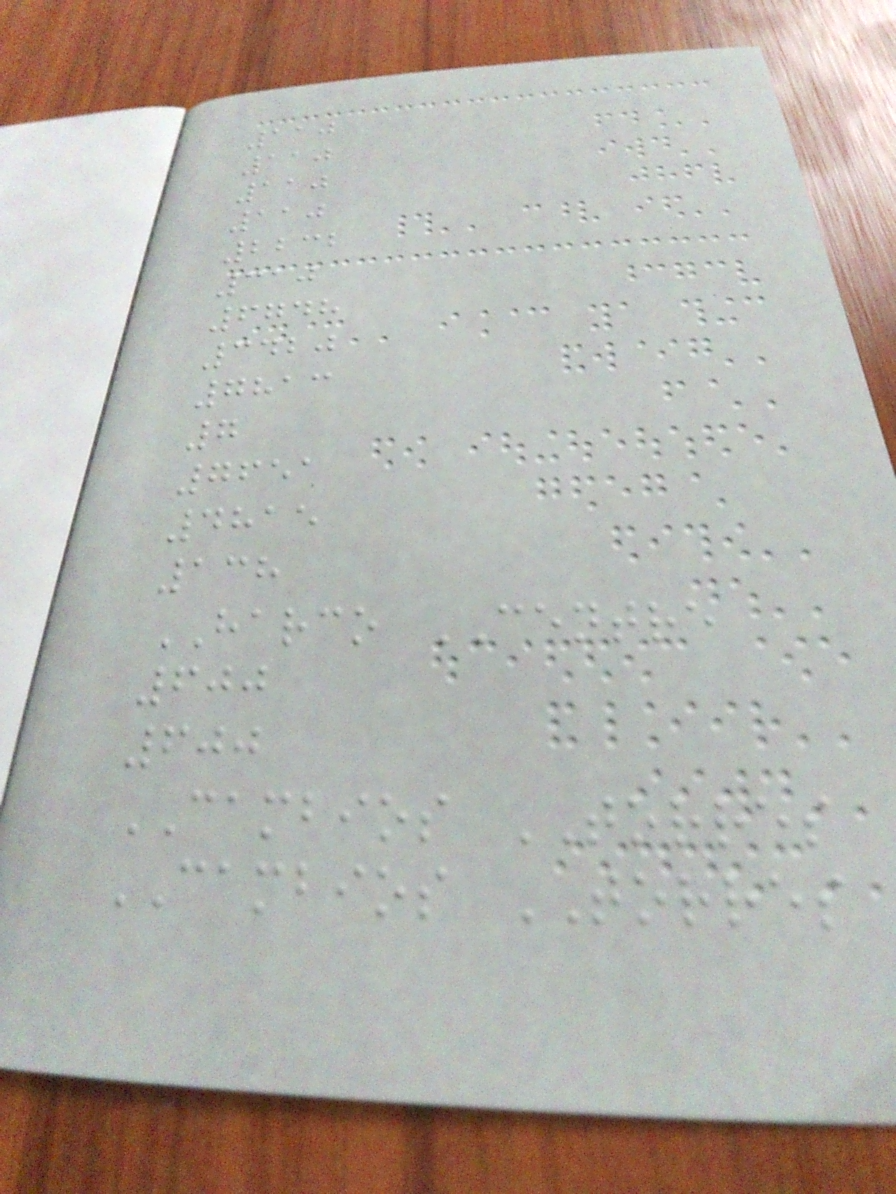110
110
110
110
2232
310
6748
3420
7813
7
7651
4815
138
HARCO CENTRE
600
600
CAMBIOS TORRES
CAMBIOS TORRES
